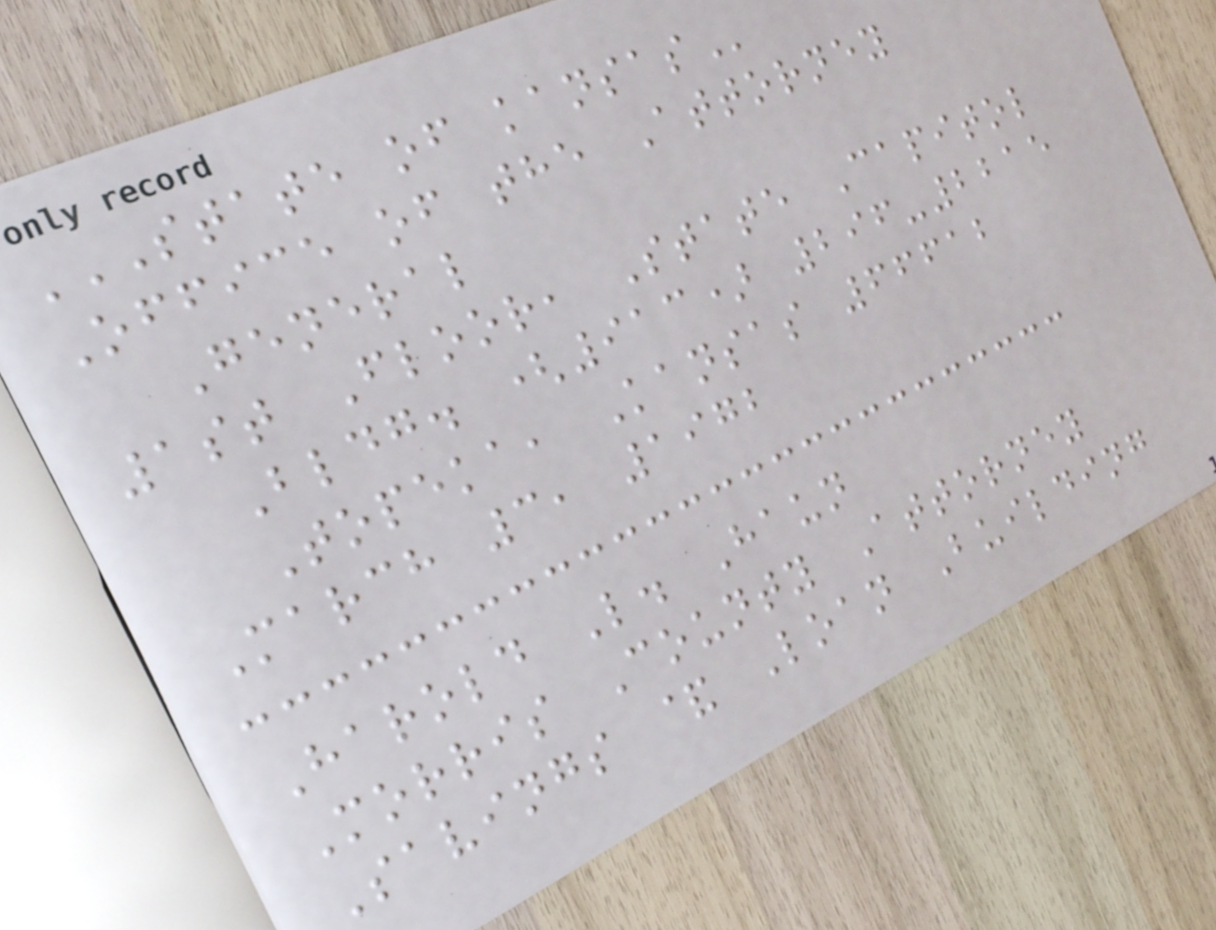STATE OF KANSAS
Office of the Attorney
General
1st Floor, State Capitol
Bldg. (913) 296-2215
Topeka, Kansas 66612
March 3, 1972
Harold L. Haun
Morris County Attorney
Savings & Loan Building
